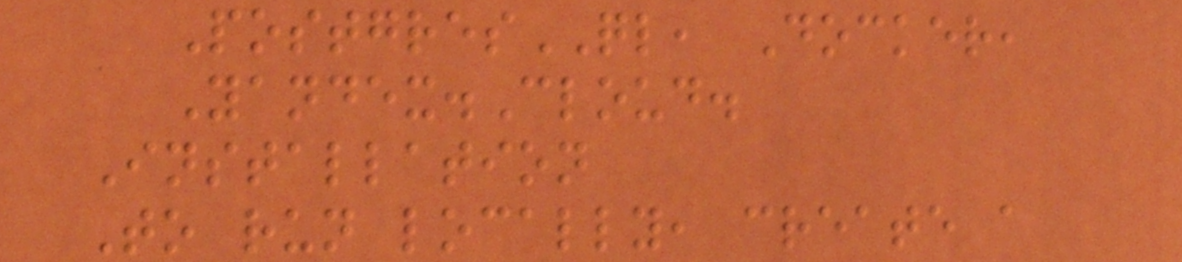PostgresQL, Docker,
Yandex.Cloud.
Installation
To run locally, create a
